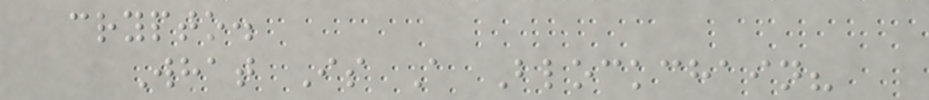crypto.
What Is A Blockchain?
